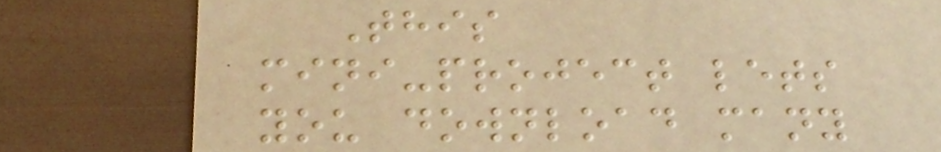This
mini-project lets
you download many
